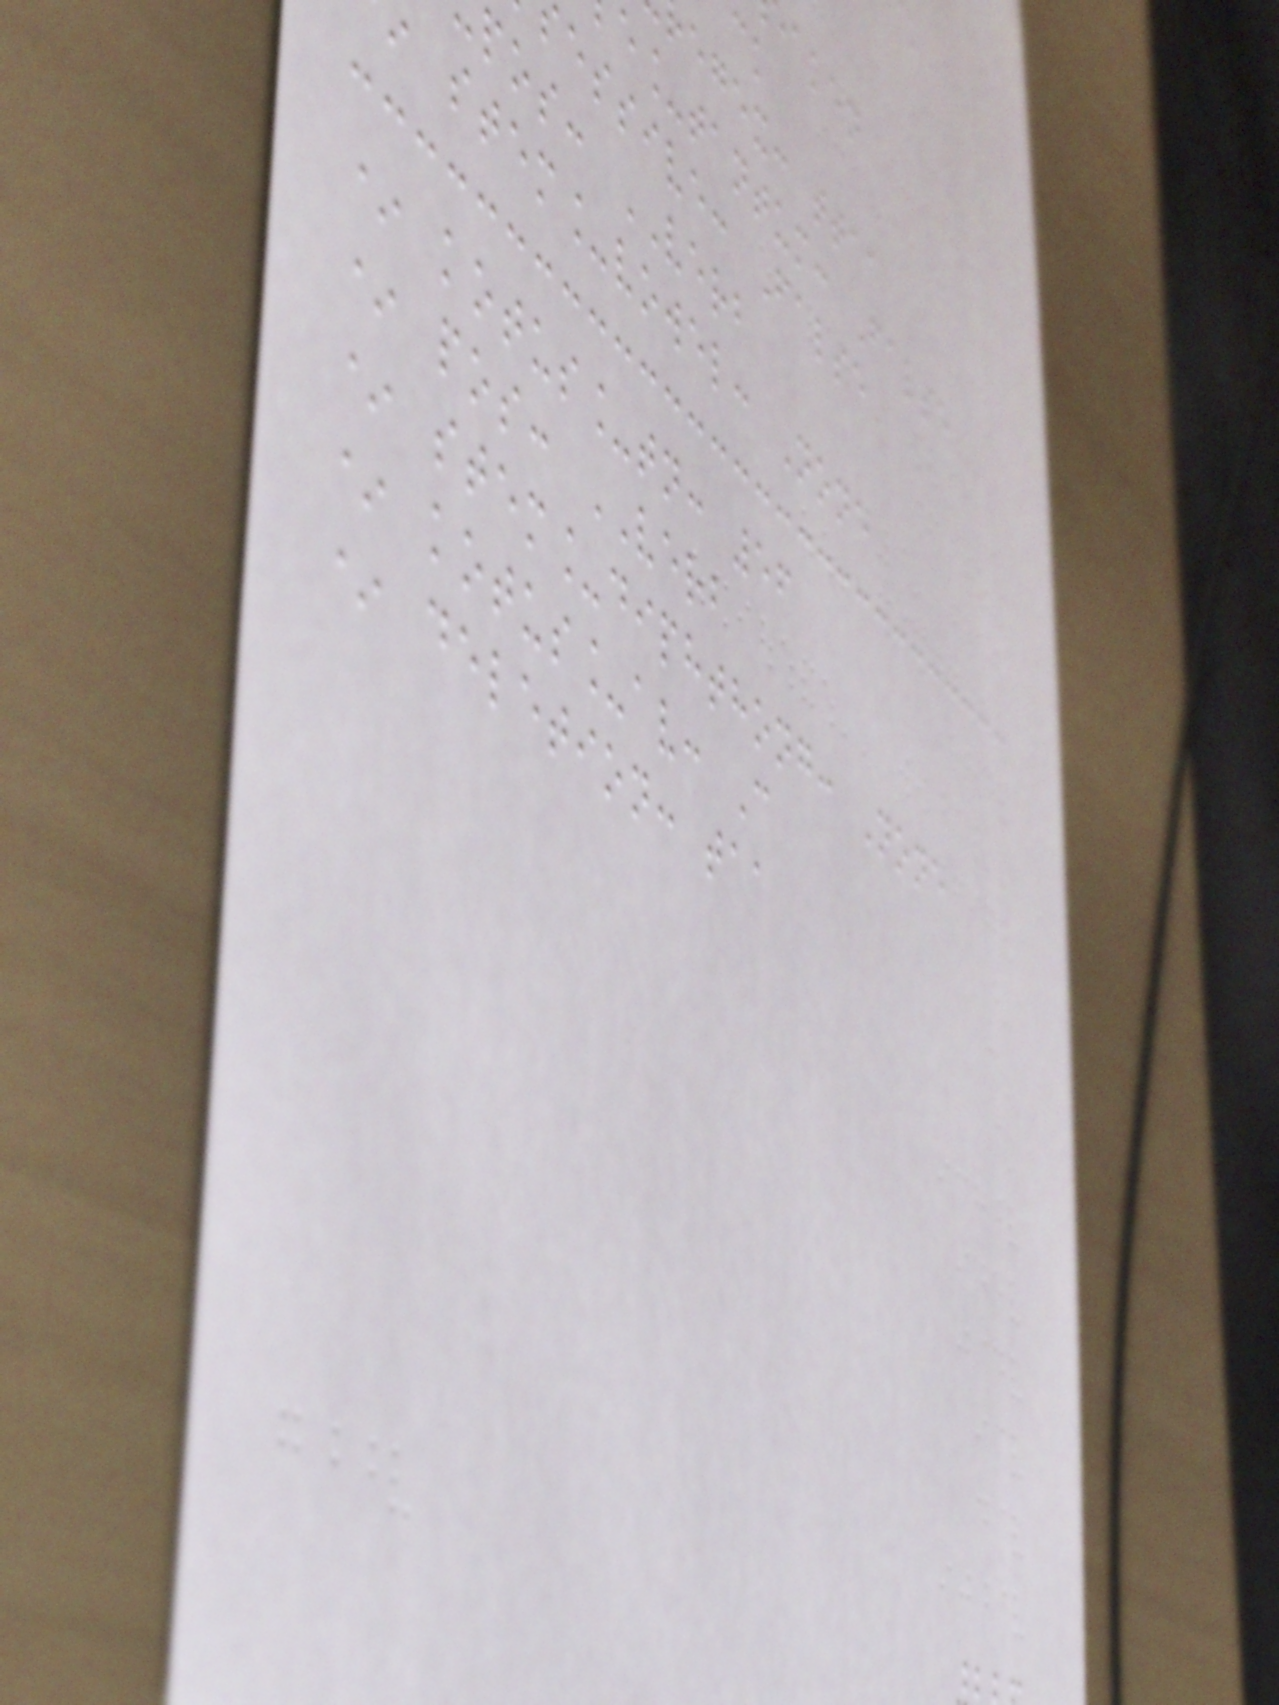egex: ttaa
e_tantum: False
essive: False
pos: VERB
stem_vowel: None
* kotus_tn: 56
* pos: VERB
* stem_diphthong: None
* kotus_av: C
* deletion: taa
